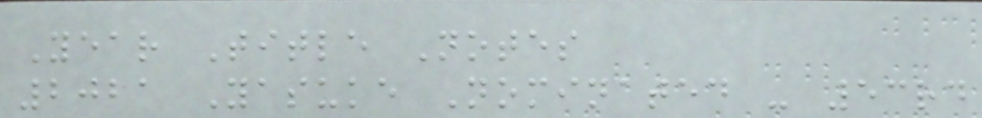Year Title Notes
2021 Yasuke Nominated - 53rd
